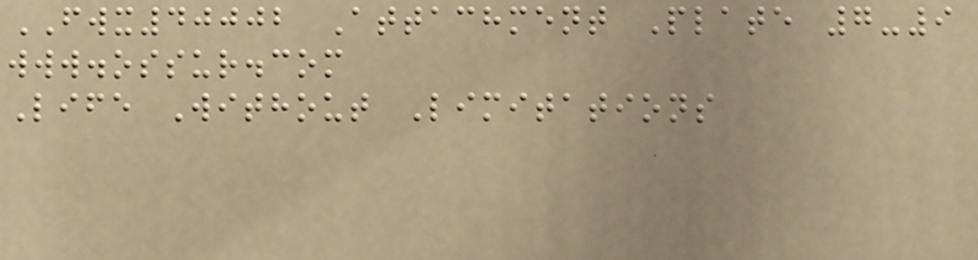FWX40002 Attachment Plate 7-9
www.ossur.com
Life Without Limitations
